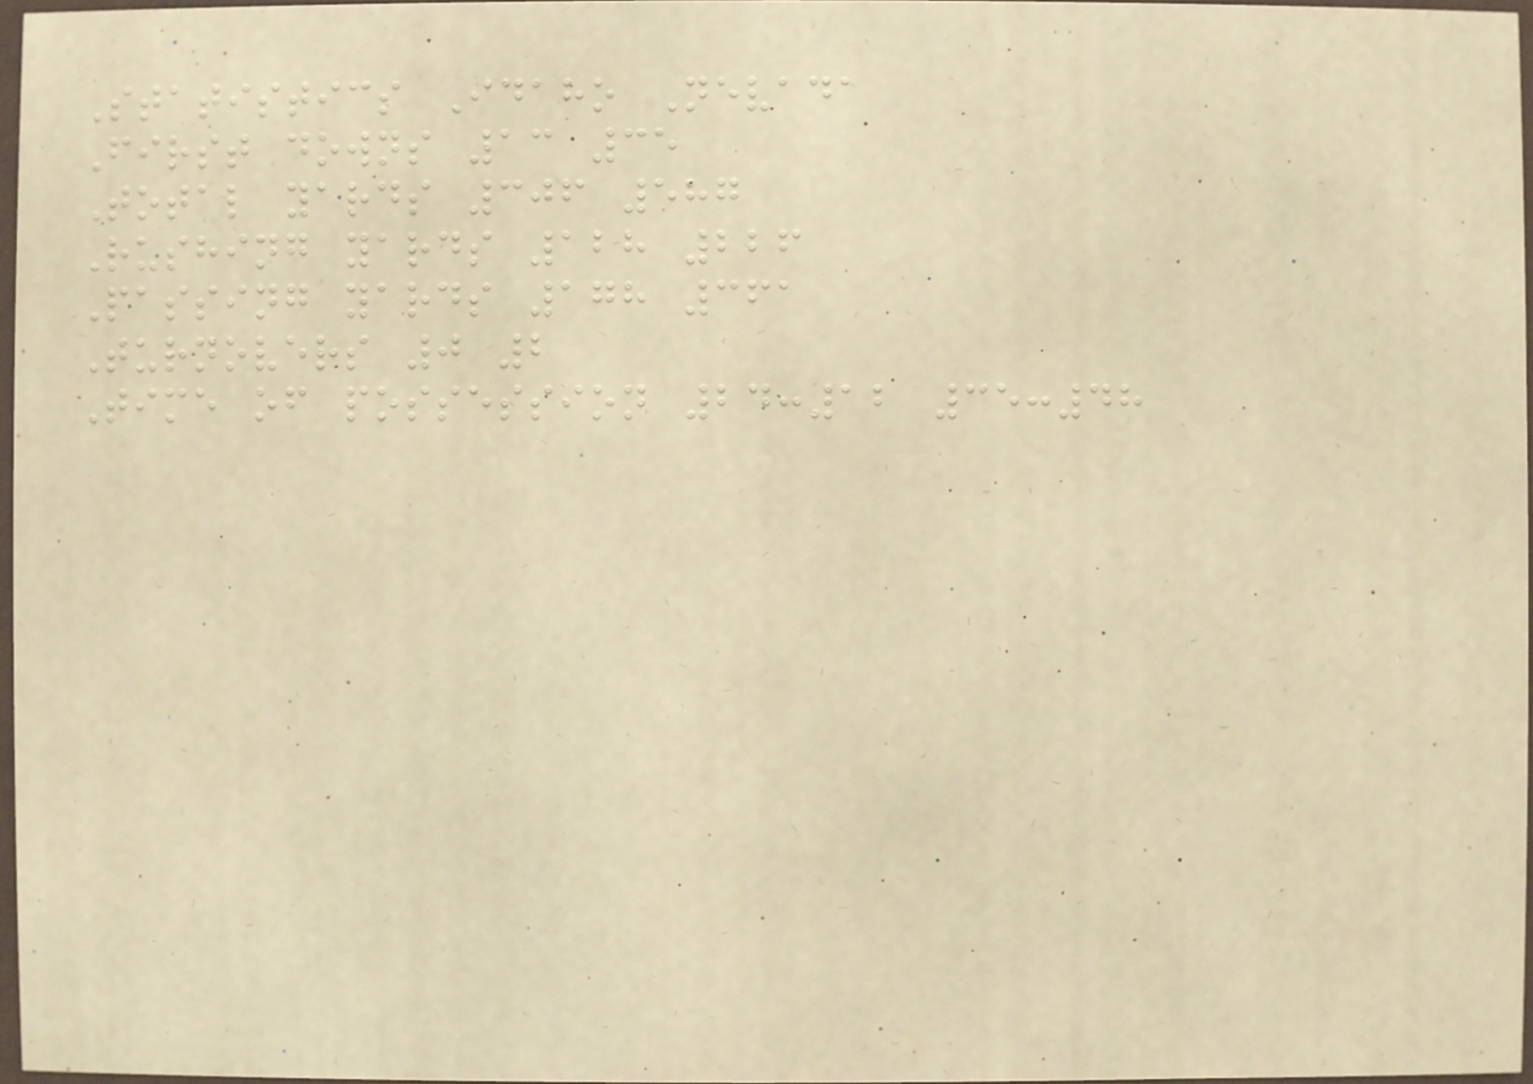Statistics Idaho Nevada
First downs 13 35
Total yards 306 587
Rushing yards 128 226
Passing yards 178 361
Turnovers 0 2
Time of possession 24:12 35:48
